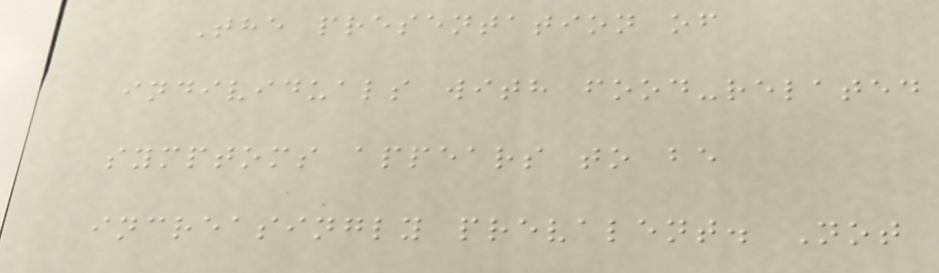The presentation of
individuals with food-related
symptoms appears to be
increasingly prevalent. Not
